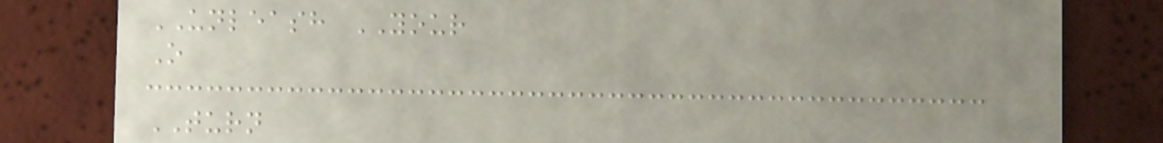UNLEASH YOUR
O
TURN
